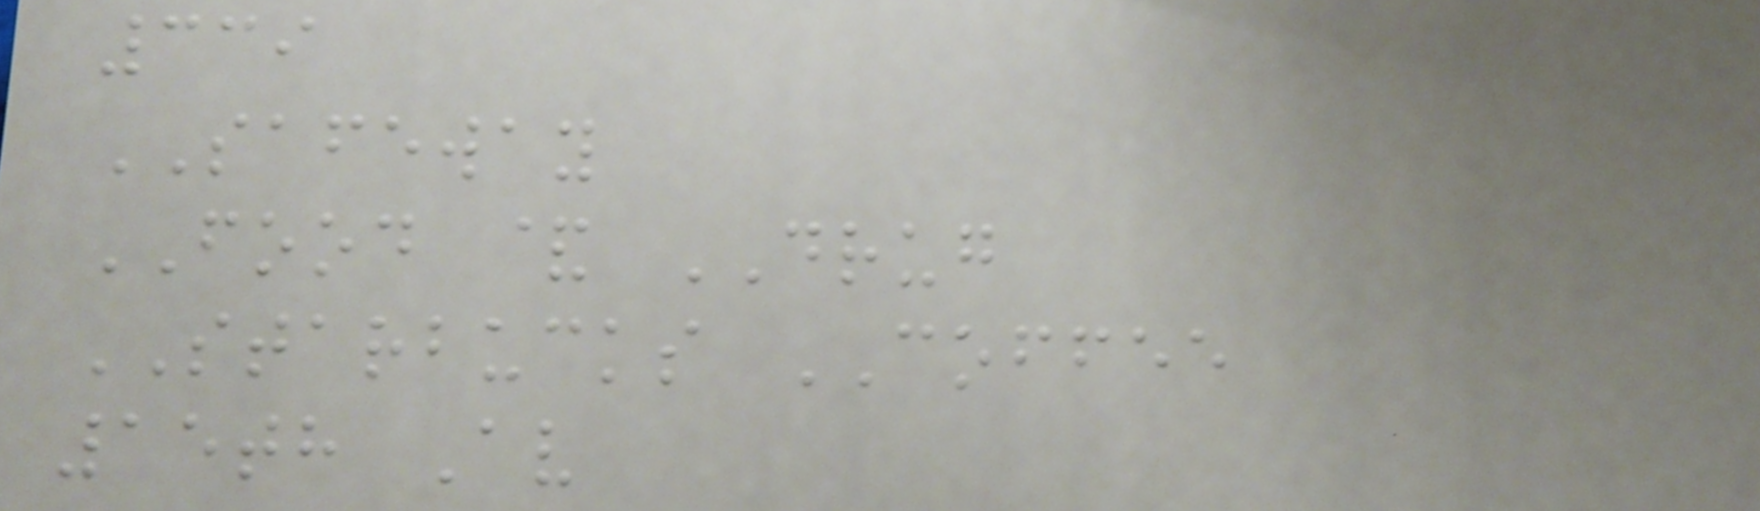339
SAFEWAY
FOOD & DRUG
STARBUCKS COFFEE
15th Av
